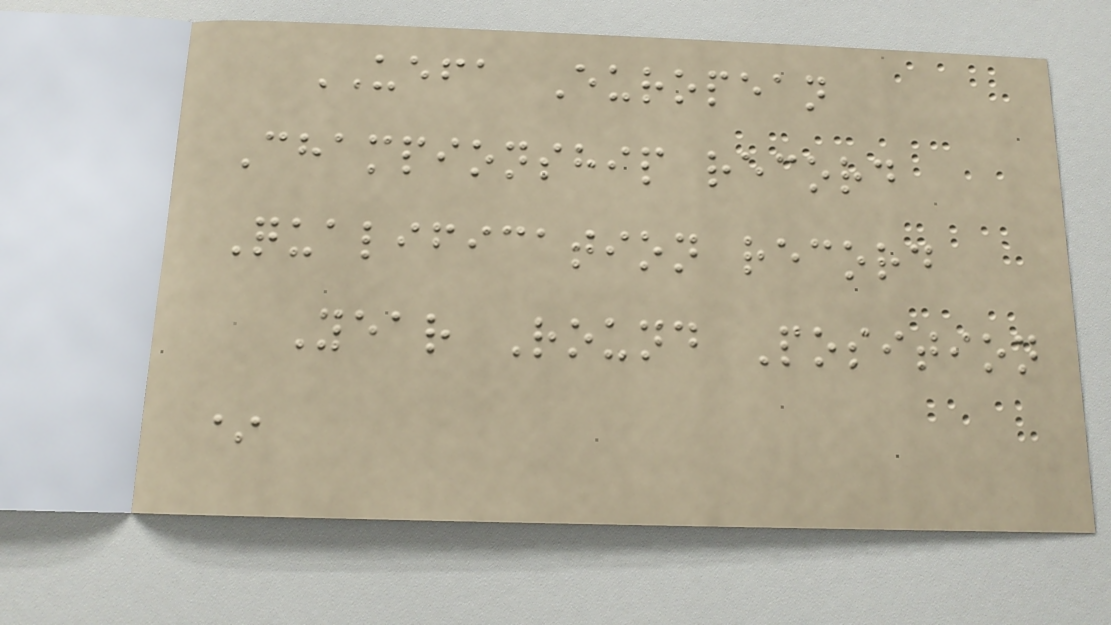UEFA European
Championship record
Qualification record
Year Round Position
*
